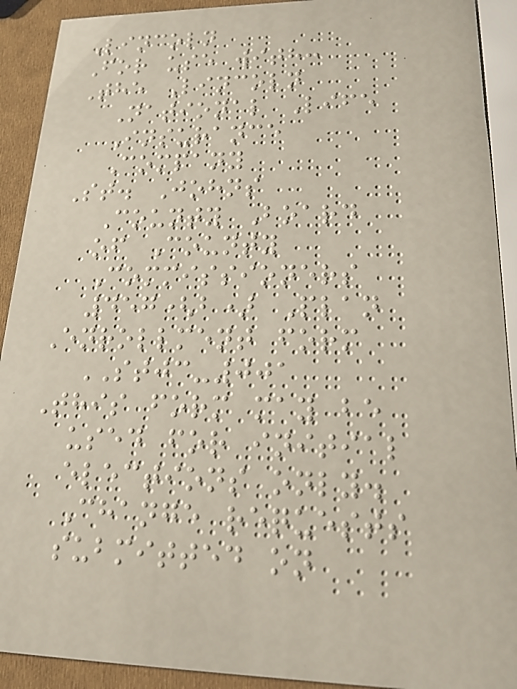Lincoln
For use with:
The Lincoln
National Life
Insurance
Company
St. Johns
County Board
of County
Commissioners
457(b) Plan
Enrollment form
STJC-001
This form may be
used for initial
elections only.
Change requests
submitted on
